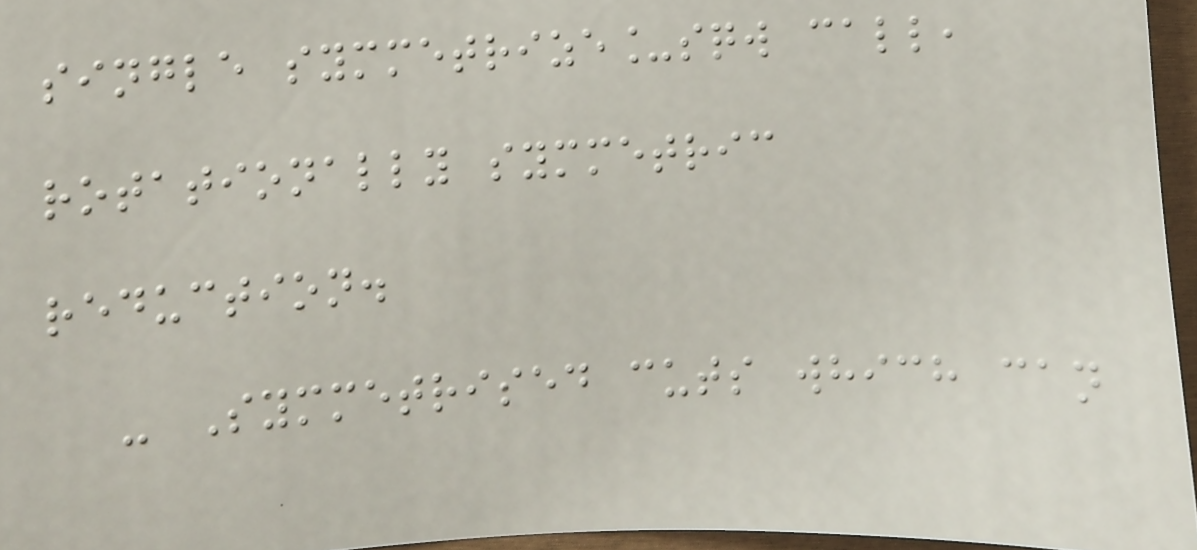single symmetrize_sqw call,
rotationally symmetric
reduction.
- Symmetrised cuts which can
